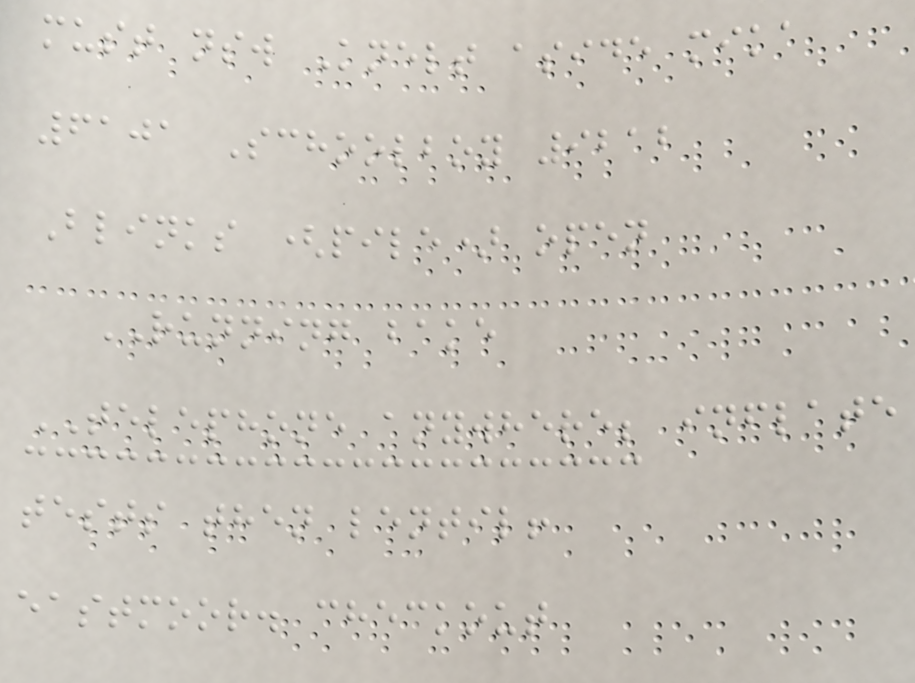must nsw Knelt aside mika
6101 Schoolboy 9212
Blinks (pile) open
RUNNING bake
TELEPHONE anywhere; inflate
tests then lentil!
eastmoor. checkout
